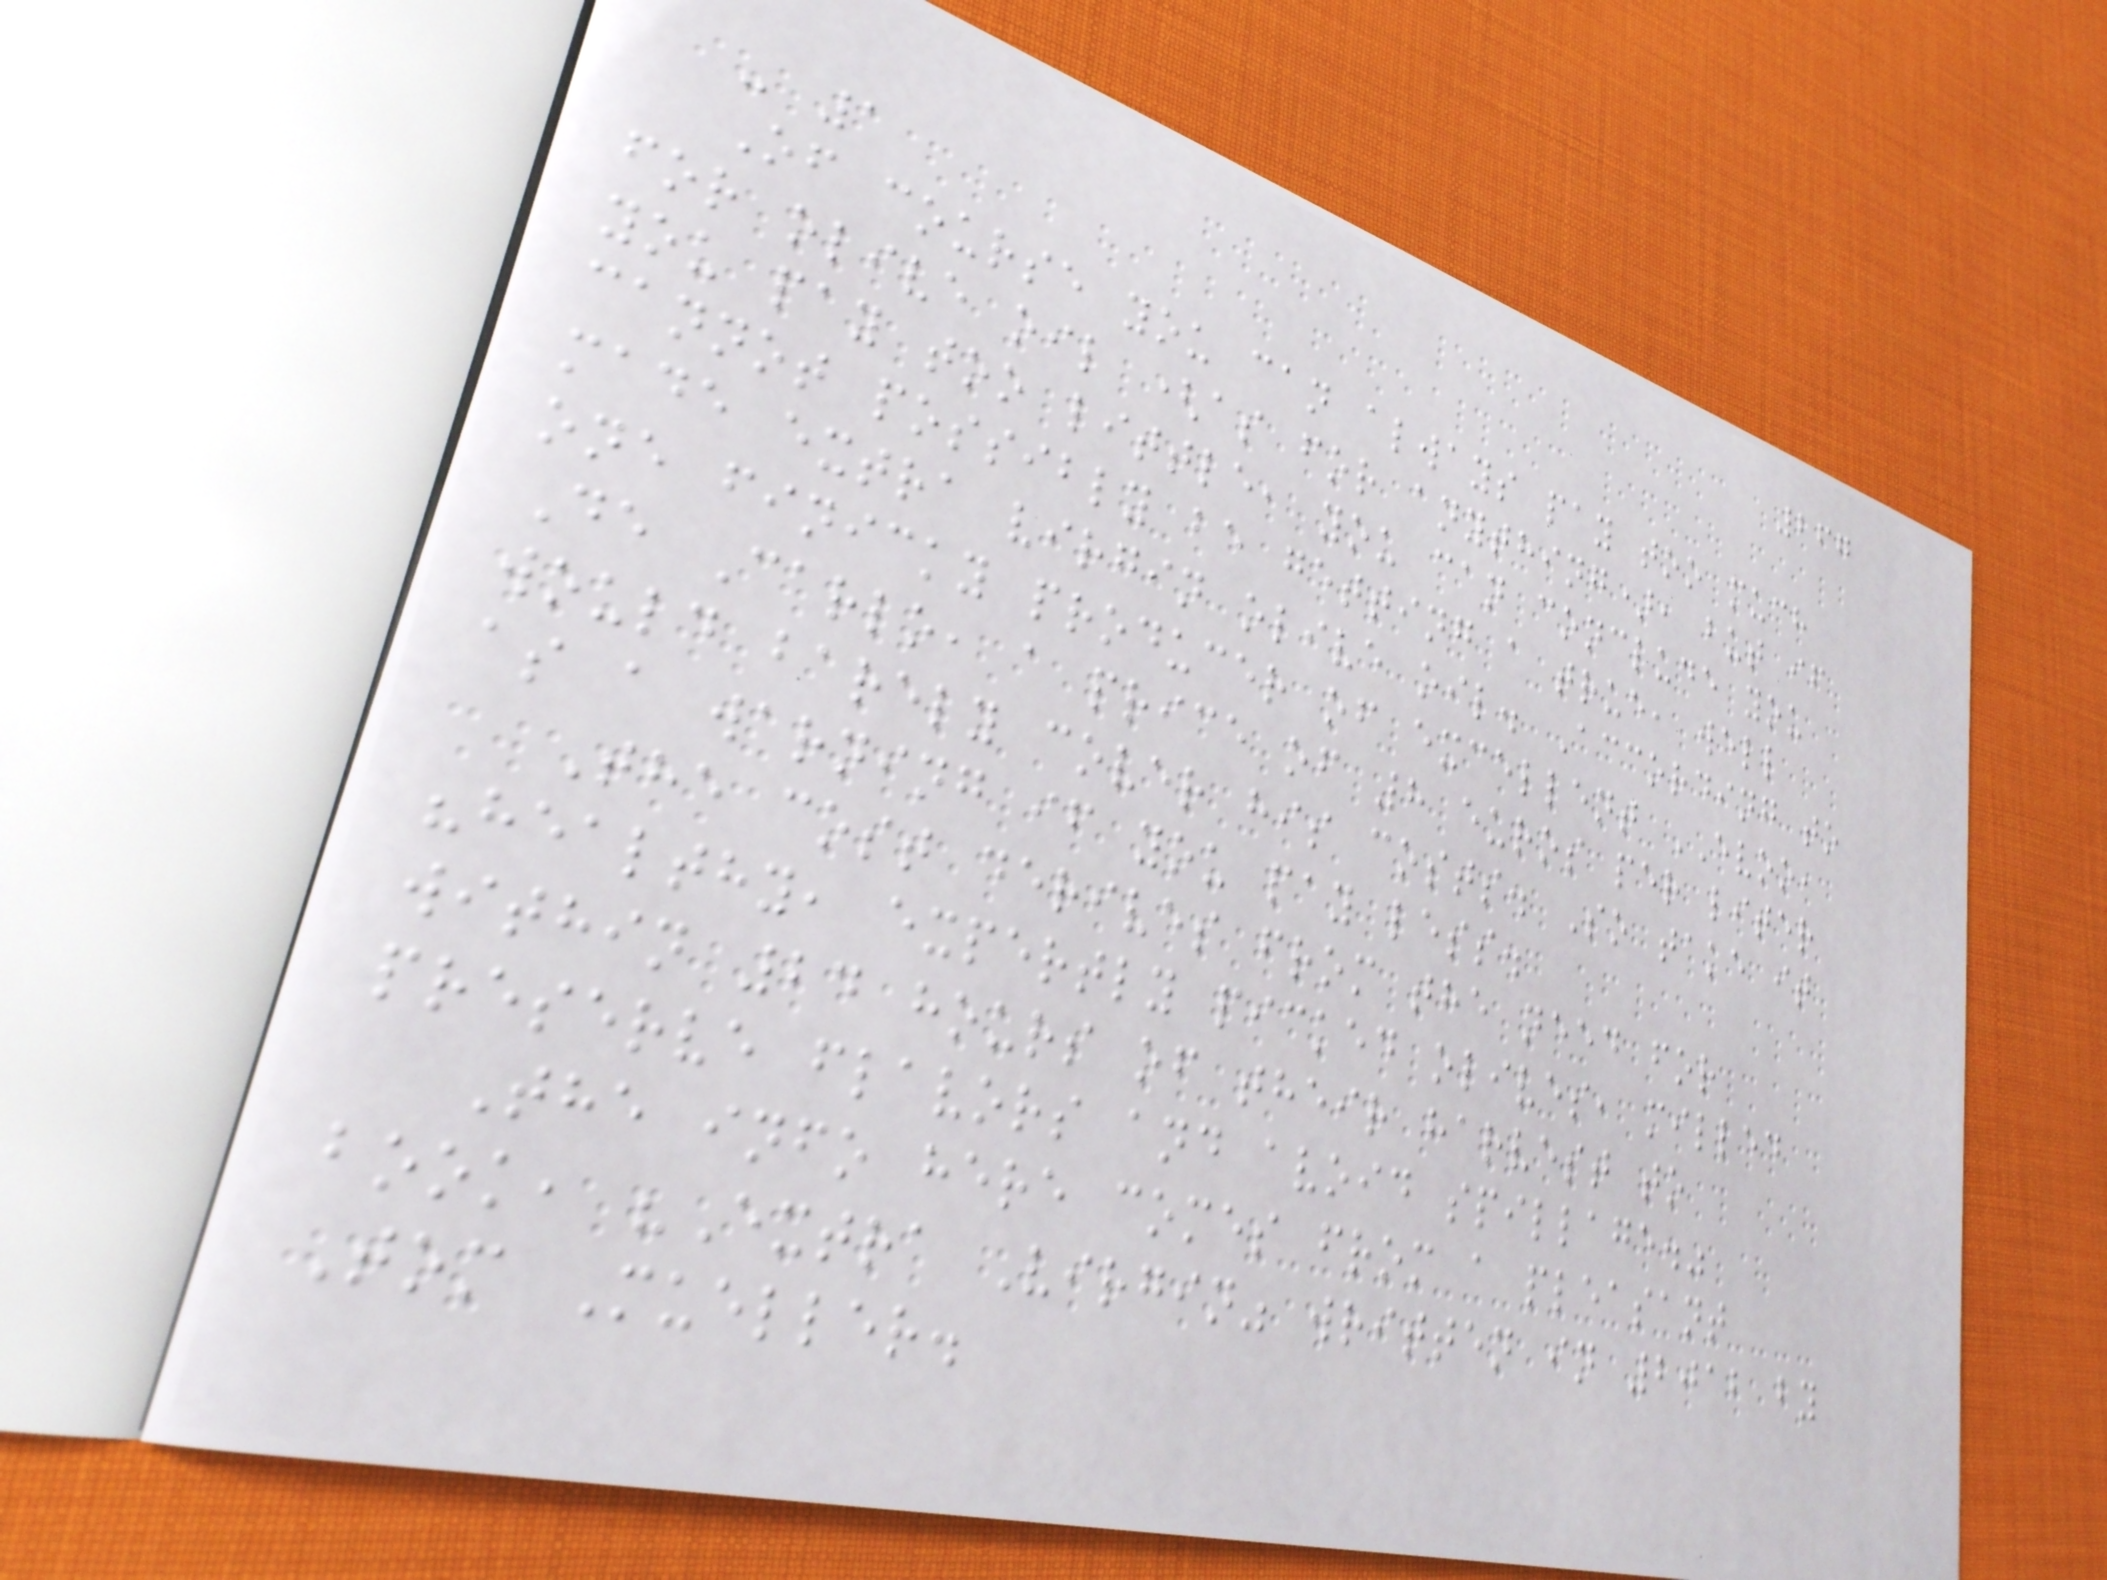267
- 1
Of course you can always pay too much
for olive oil (as for anything), but if
you pay too little, you can conclude you
cannot possibly be getting a true, well
made extra virgin olive oil. According to
one finicky producer of excellent EVOO,
De Carlo, a price of 8 euros per liter
would barely cover his costs. So take it
as a warning if you pay less.
The cost derives from the need for
"healthy, expertly picked olives, milled
within 24 hours of their harvest to
preserve flavors and avoid spillage."
The info here comes from a pleasant
book, "Extra Virgin" written in 2012 by
Tom Mueller.
